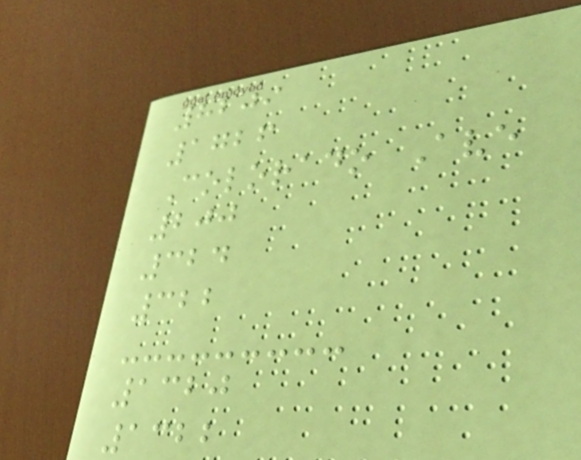8209
1726
Colorado Ave
200
324
322
1320
1322
